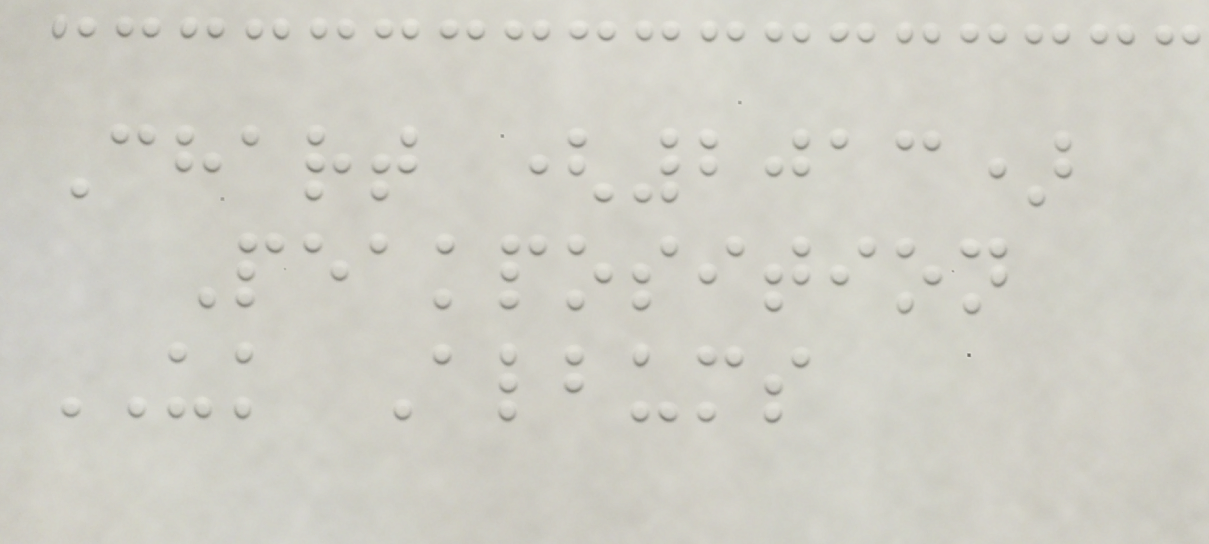Chart (2013)
Peakposition
UK Albums
